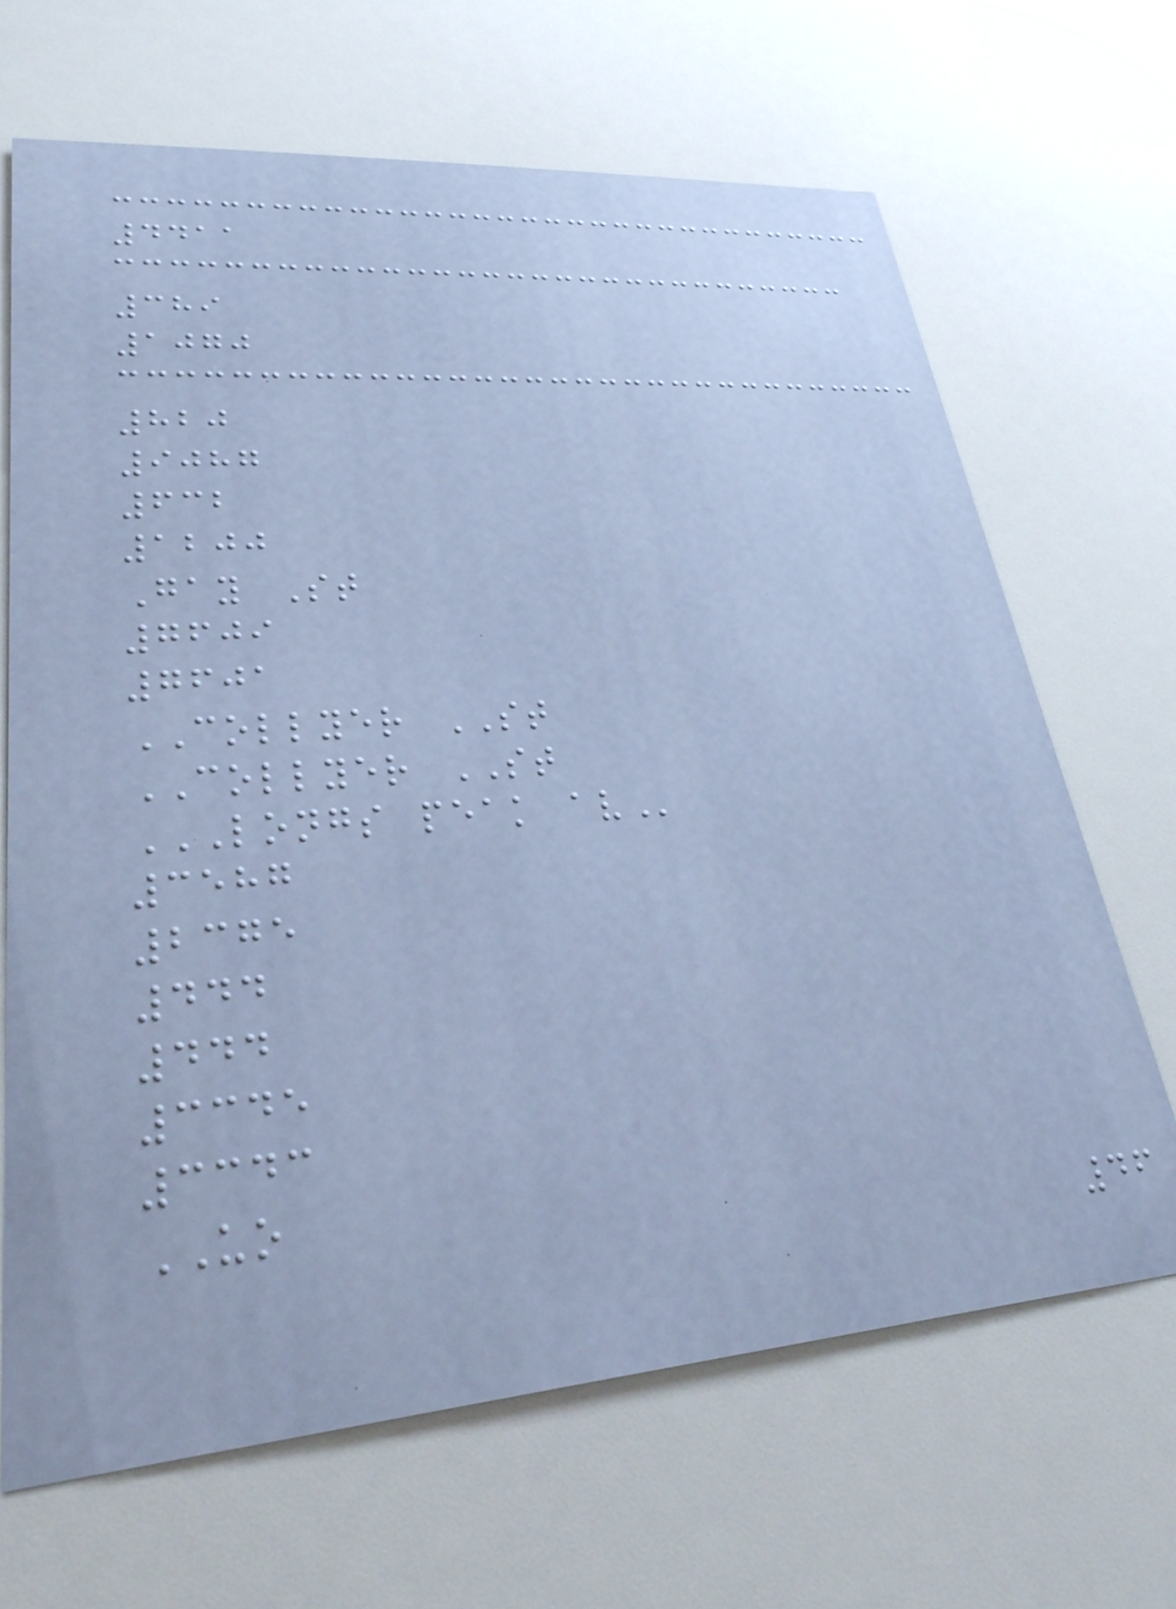4411
389
1070
820
9087
632
1200
Gay St
7609
7601
COLLYER ST
COLLYER ST
LONGS PEAK AV
3587
2375
444
444
3345
3343
UO
46
